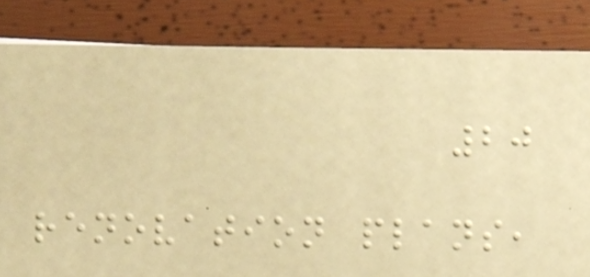20
renovation plans,
